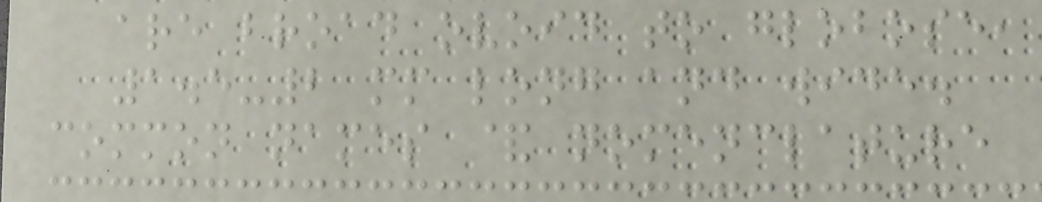are broad ovoid to globose,
1.5-2 mm long and wide.
common names & nomenclature
